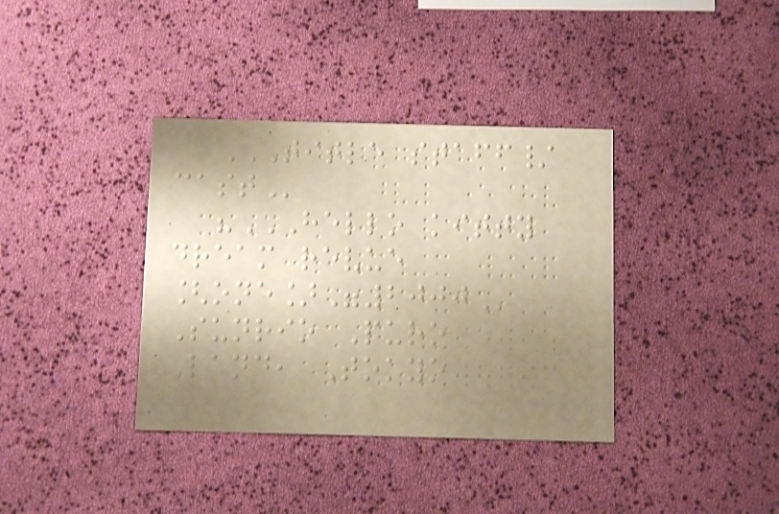TITLE STAFF/
CAST
"HELLO KITTY
DREAM REVUE
[ONE]"2000
Sunrio Puro
Land, Tokyo
